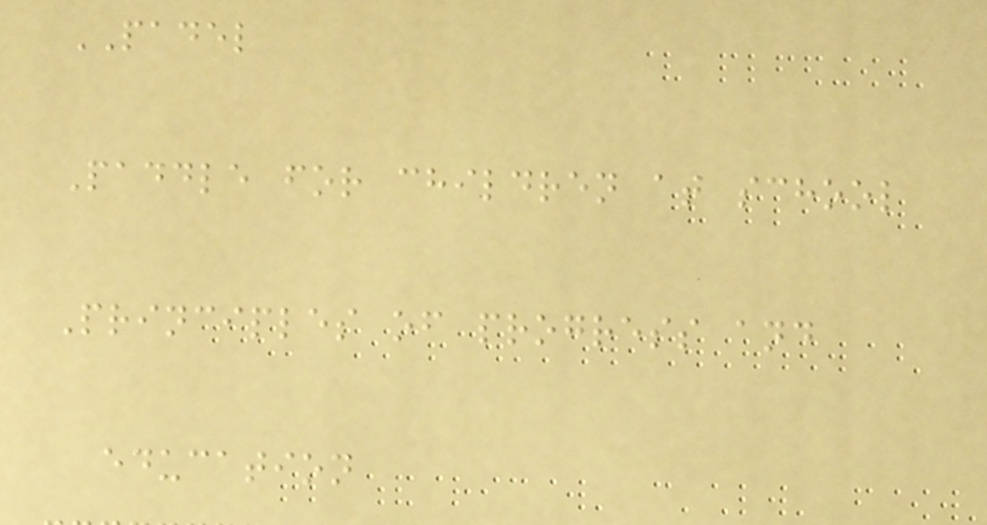PADEL
Paddle for children at school
Principles of progress and
education
